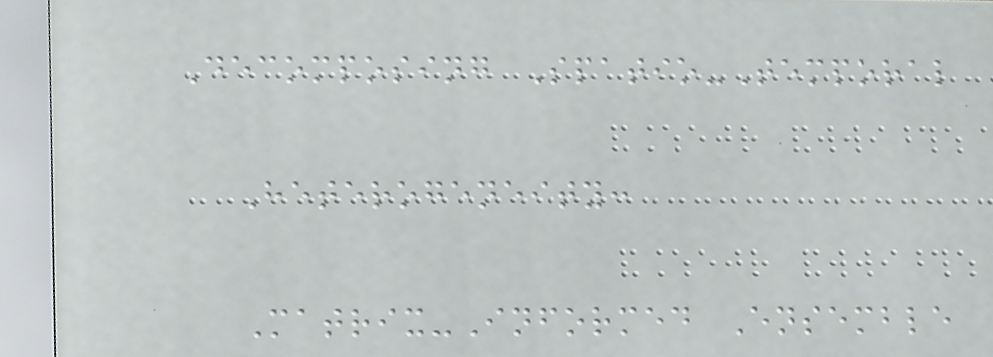Decomposing Spatio-Temporal
Heterogeneity:
Matrix-Informed Ensemble
